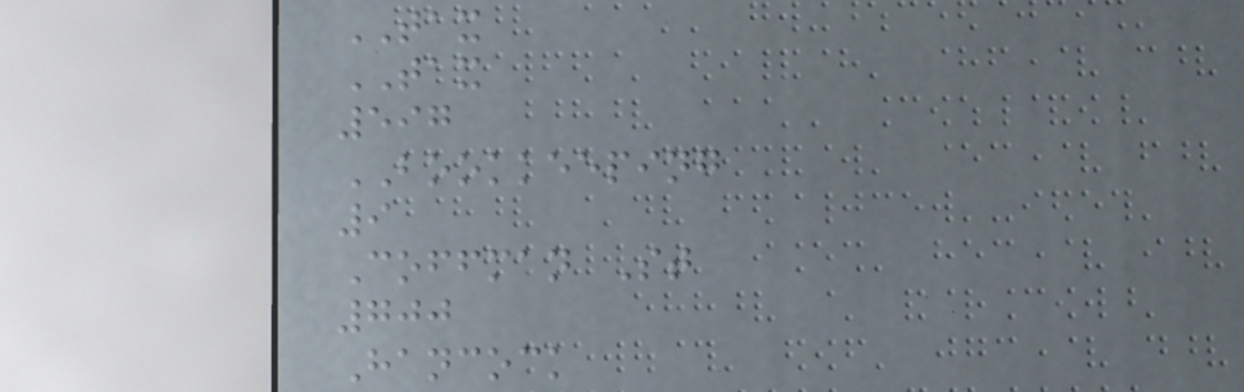TAX
TAX
597
BOOKKEEPING
9
Coffman St
700
Hancock
